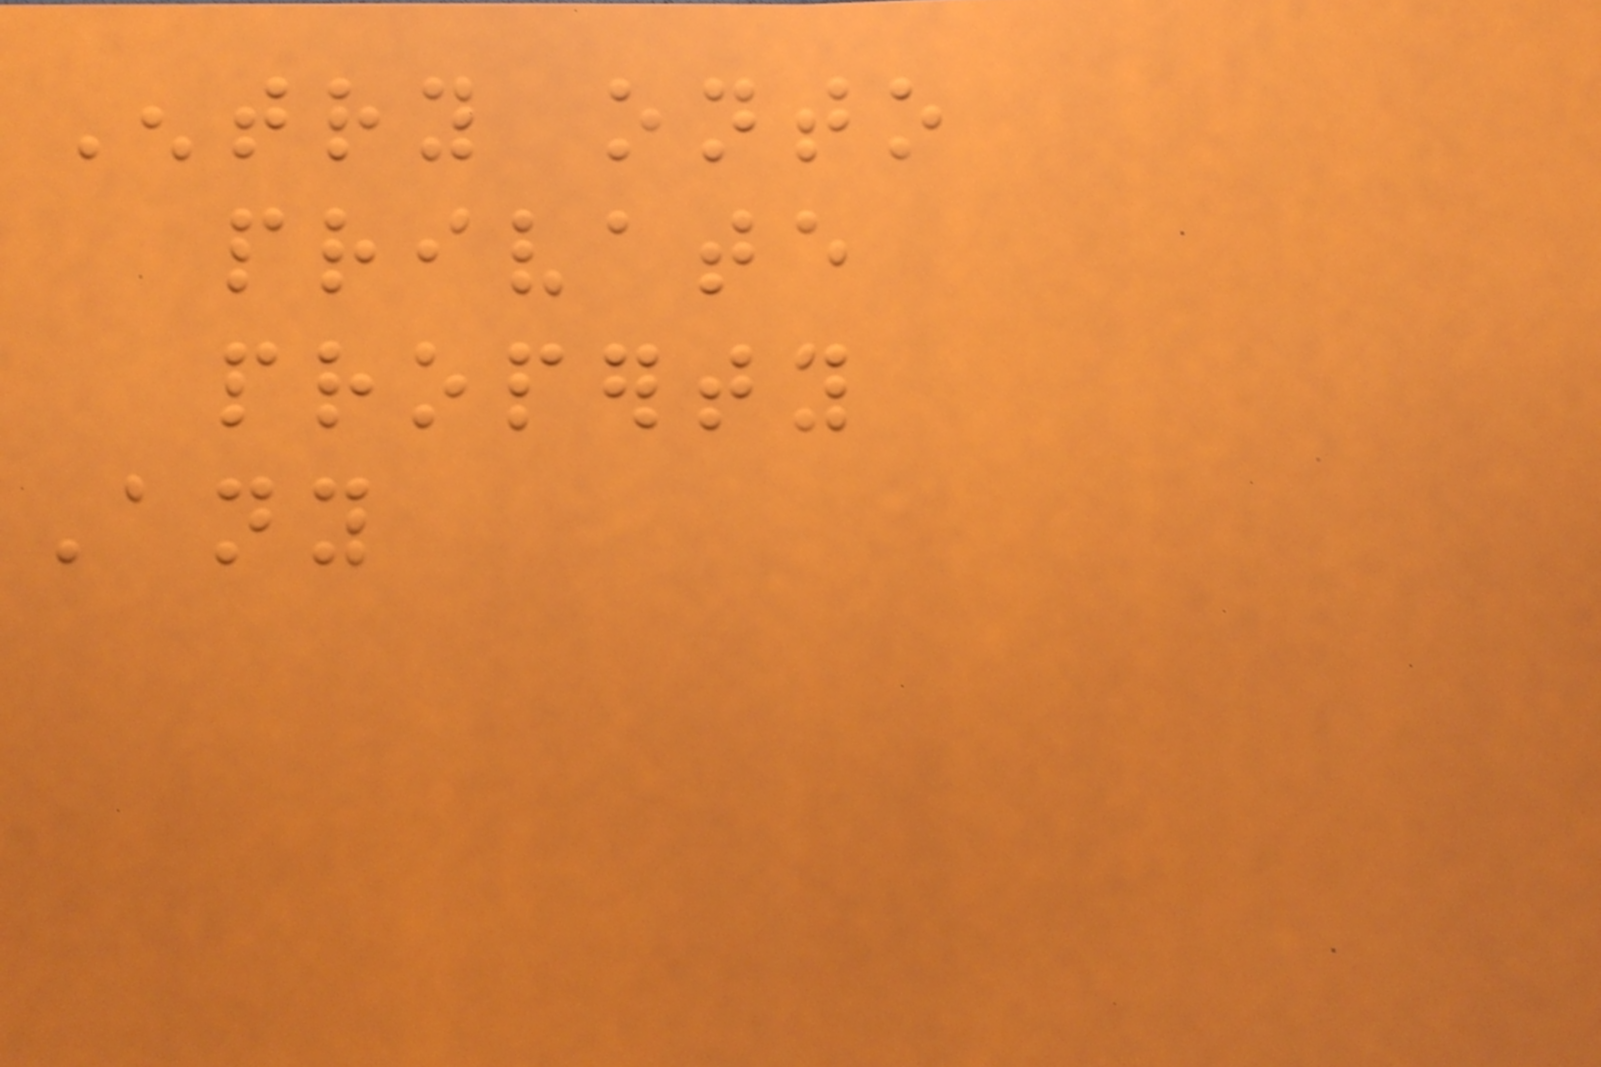Entry onto
private
property
Any
